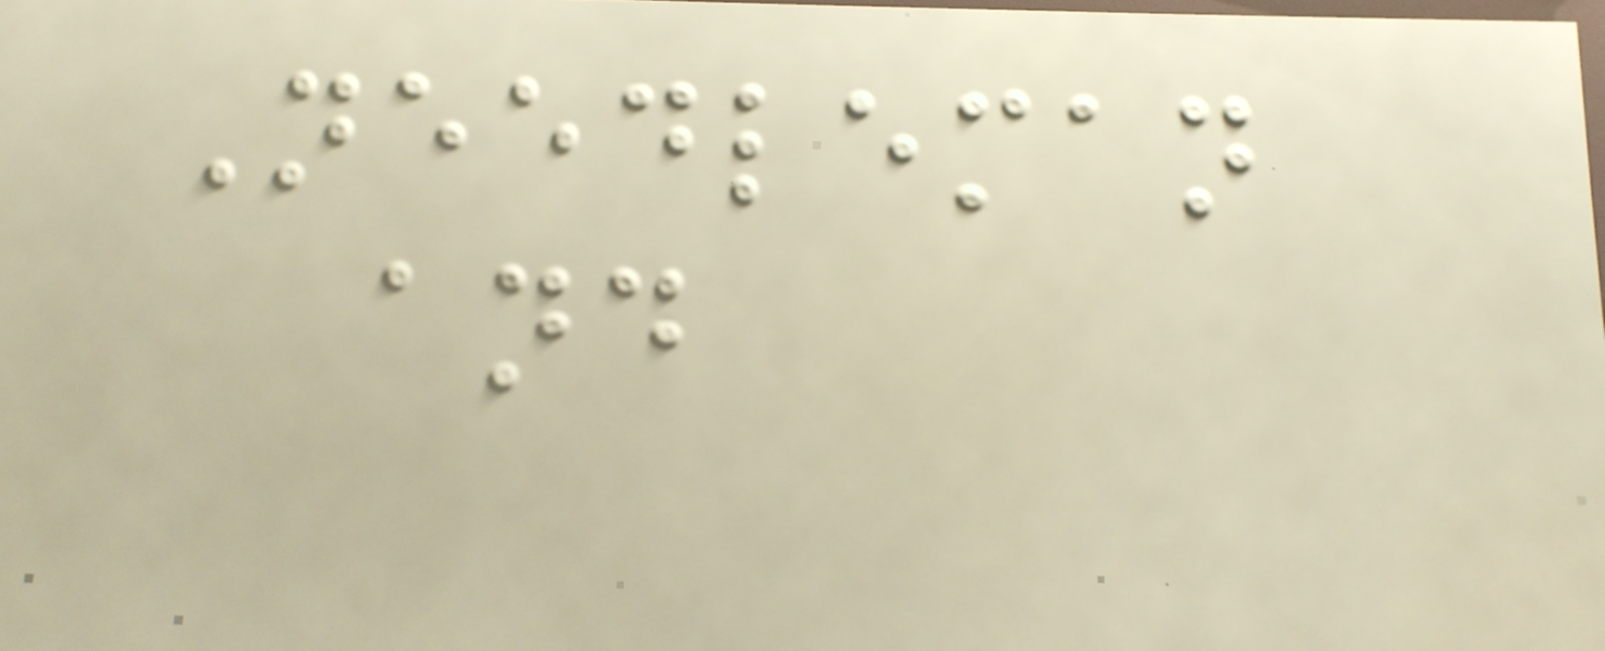Needleman
and
